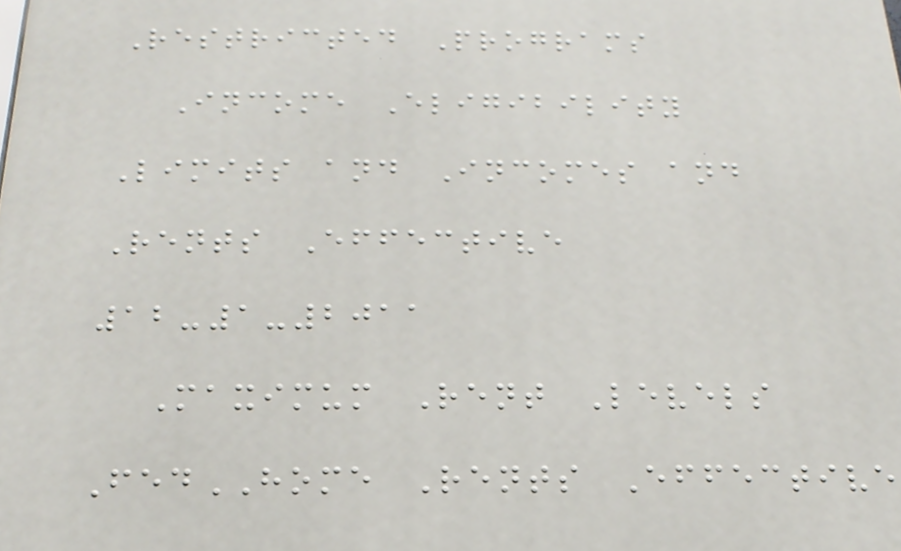Restricted Programs
Income Eligibility
Limits and Incomes and
Rents Effective
12-1-2011
Maximum Rent Levels
FedHOME Rents Effective
